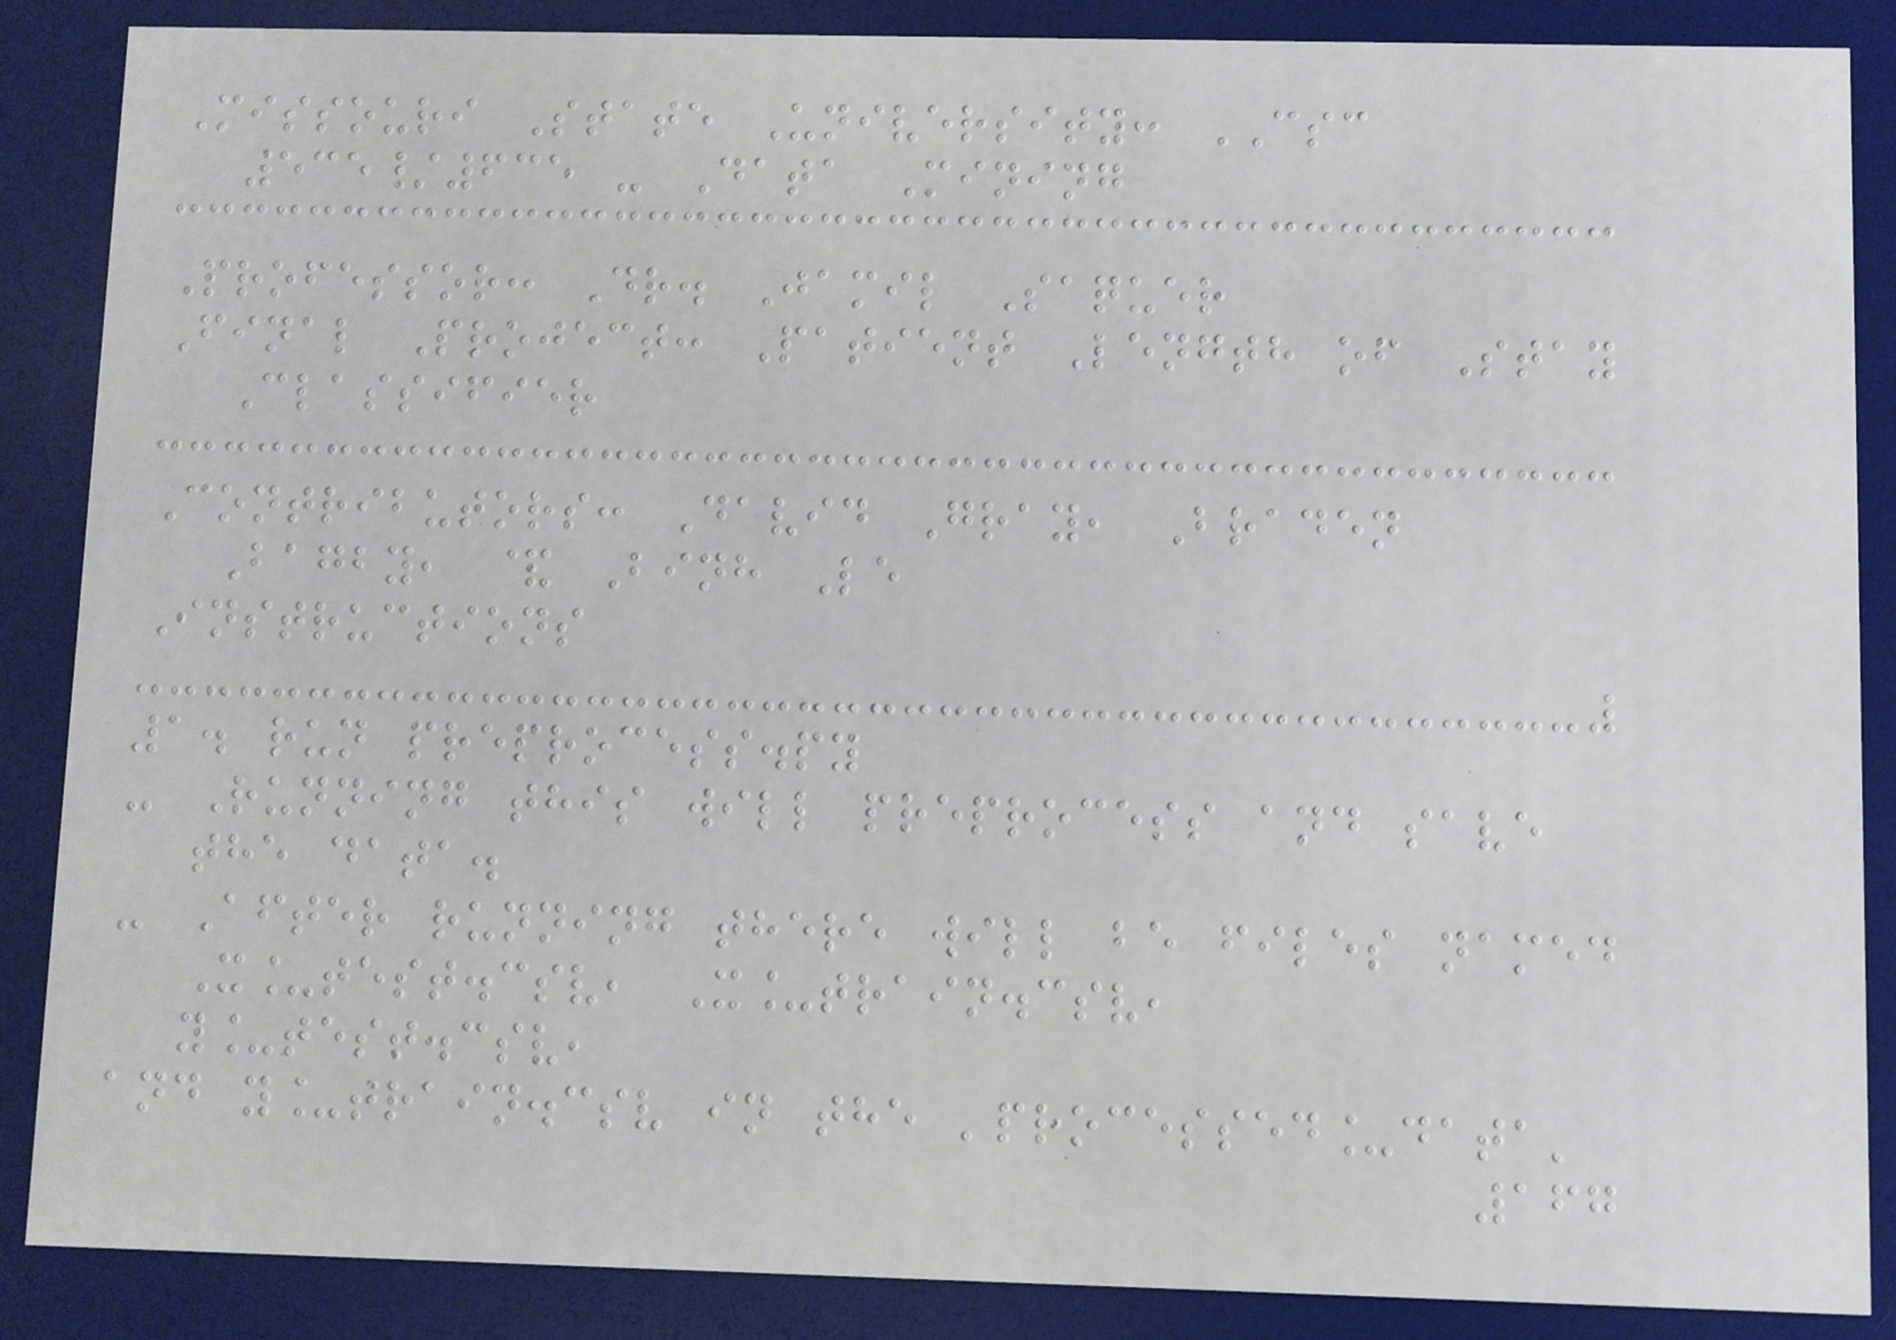Missouri State University: CSC
535/635 - Data Mining
Professor: Dr. Jamil Saquer
Final Project: Patient Length of Stay
Classifier
Contributors: David Gray, Braden
Bagby, & Binh Le
Instructions
1. run preprocess.py
- Running this will preprocess and save
the data.
- After running there will be files named
X_test.csv, X_train.csv,
y_test.csv,
and y_train.csv in the 'processed_data'
167
